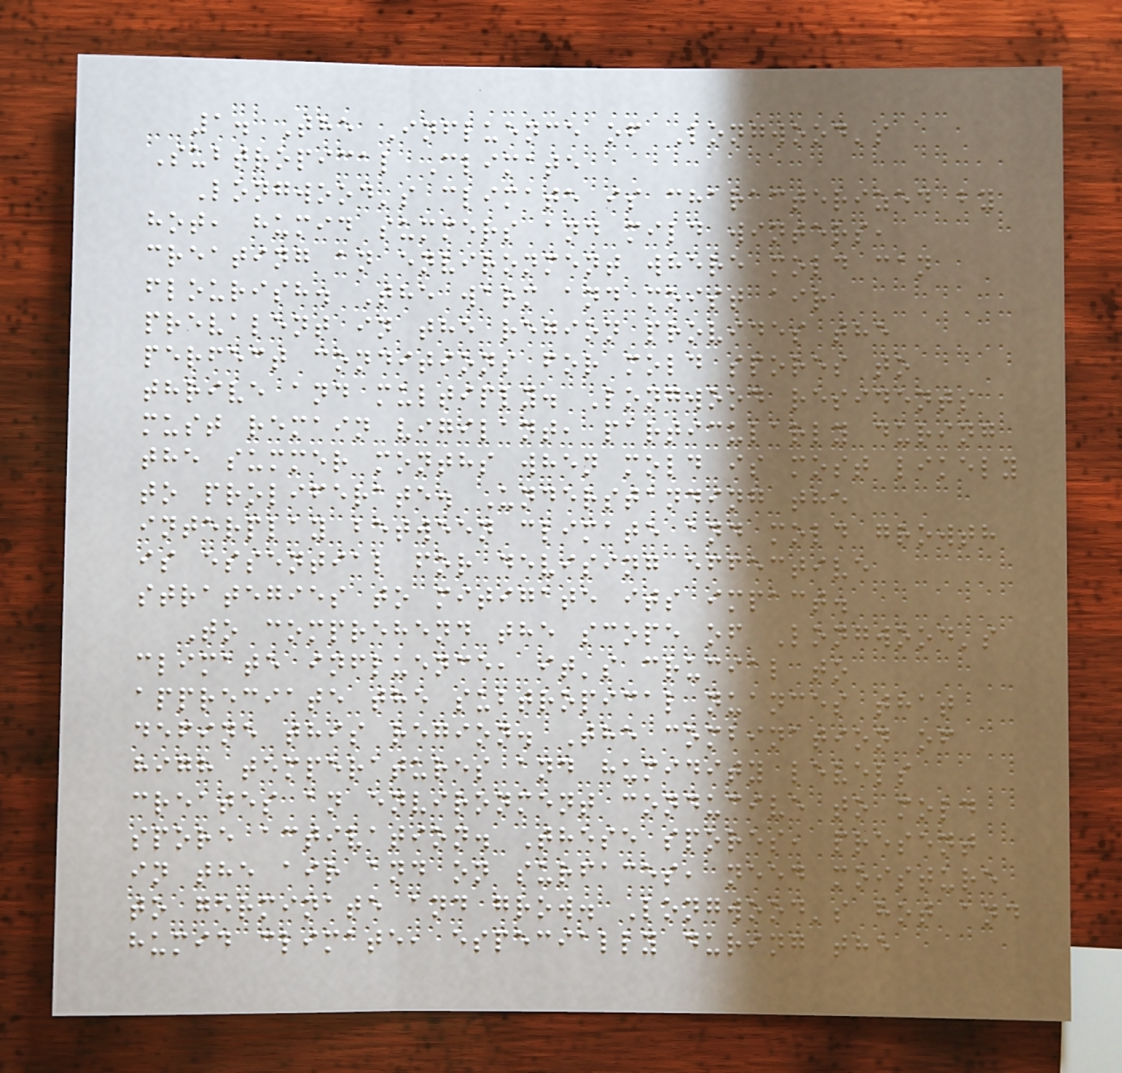1. The Influence of Longwood's
Subtropical Climate
Longwood's climate is characterized by
hot, humid summers and mild winters,
creating an environment where mold can
flourish. The warm and moist air
prevalent in the region provides the
perfect conditions for mold spores to
thrive and multiply. Longwood residents
must remain vigilant, particularly during
the summer months when mold is most likely
to proliferate. Understanding the
interplay between climate and mold growth
is essential for devising effective
strategies to mitigate its impact.
To comprehend the scope of Longwood's
climate influence, it's crucial to
appreciate the subtropical nuances that
define this region. The combination of
high temperatures and humidity levels
creates an environment conducive to mold
spore activation. These spores, present
in the air and on surfaces, need moisture
to germinate and grow. Longwood's hot and
humid climate, especially during the
